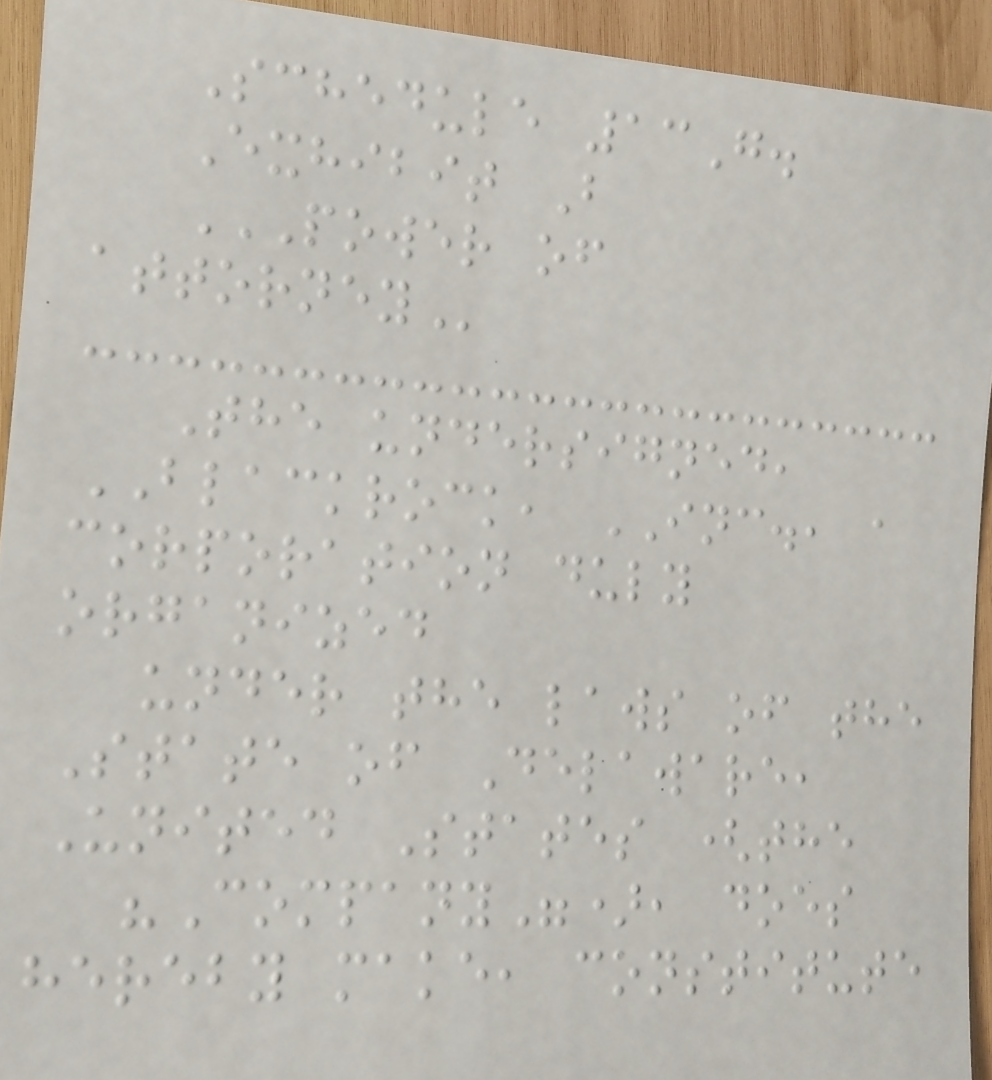Schedule 13G.
Exhibit B
POWER OF
ATTORNEY
The undersigned,
BLACKROCK, INC., a
corporation duly
organized
under the laws of the
State of Delaware,
United States (the
"Company"), does
hereby make, constitute
